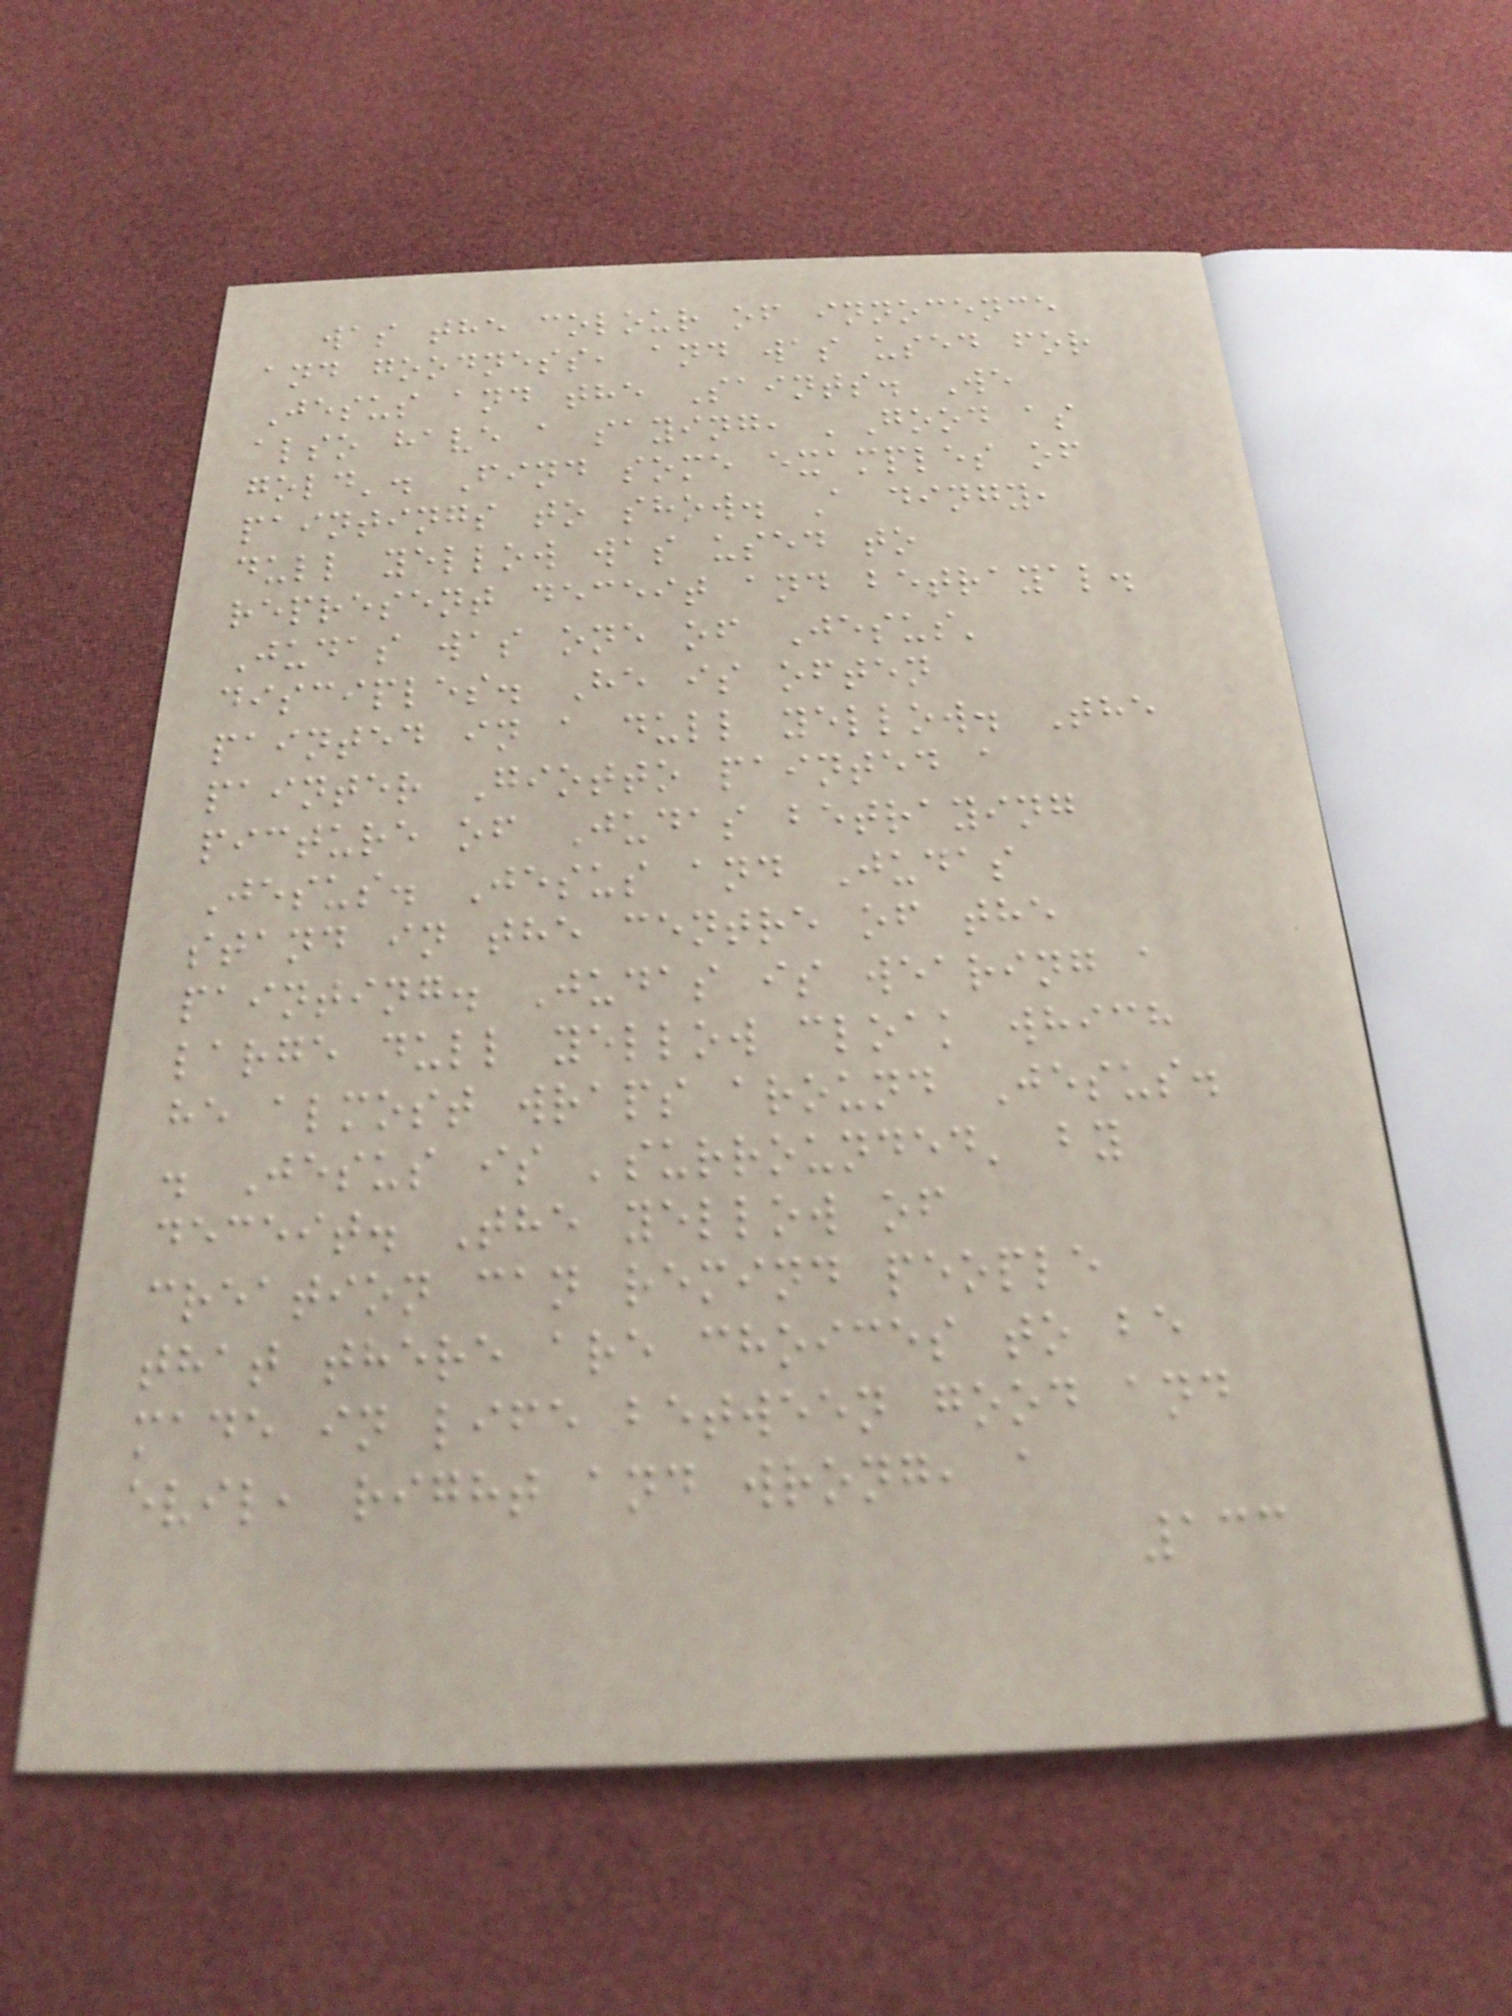was the colour of innocence
and goodness, and was used for
Jesus and the Saints. We
also have a saying, 'Good as
gold'. Find some examples of
paintings to show. A dingy,
dull yellow was used to
represent deceit and betrayal.
Judas was one of Jesus'
disciples. He is often
painted in a dull yellow. The
painter Giotto painted a
picture of Judas betraying
Jesus. Jesus and Judas
stand in the centre of the
painting. Judas is wearing a
large dull yellow cloak which
he almost wraps around Jesus.
. Jesus is 'surrounded' by
deceit. The yellow of
creation can remind people
that there are choices to be
made in life between good and
evil, right and wrong, a
133
